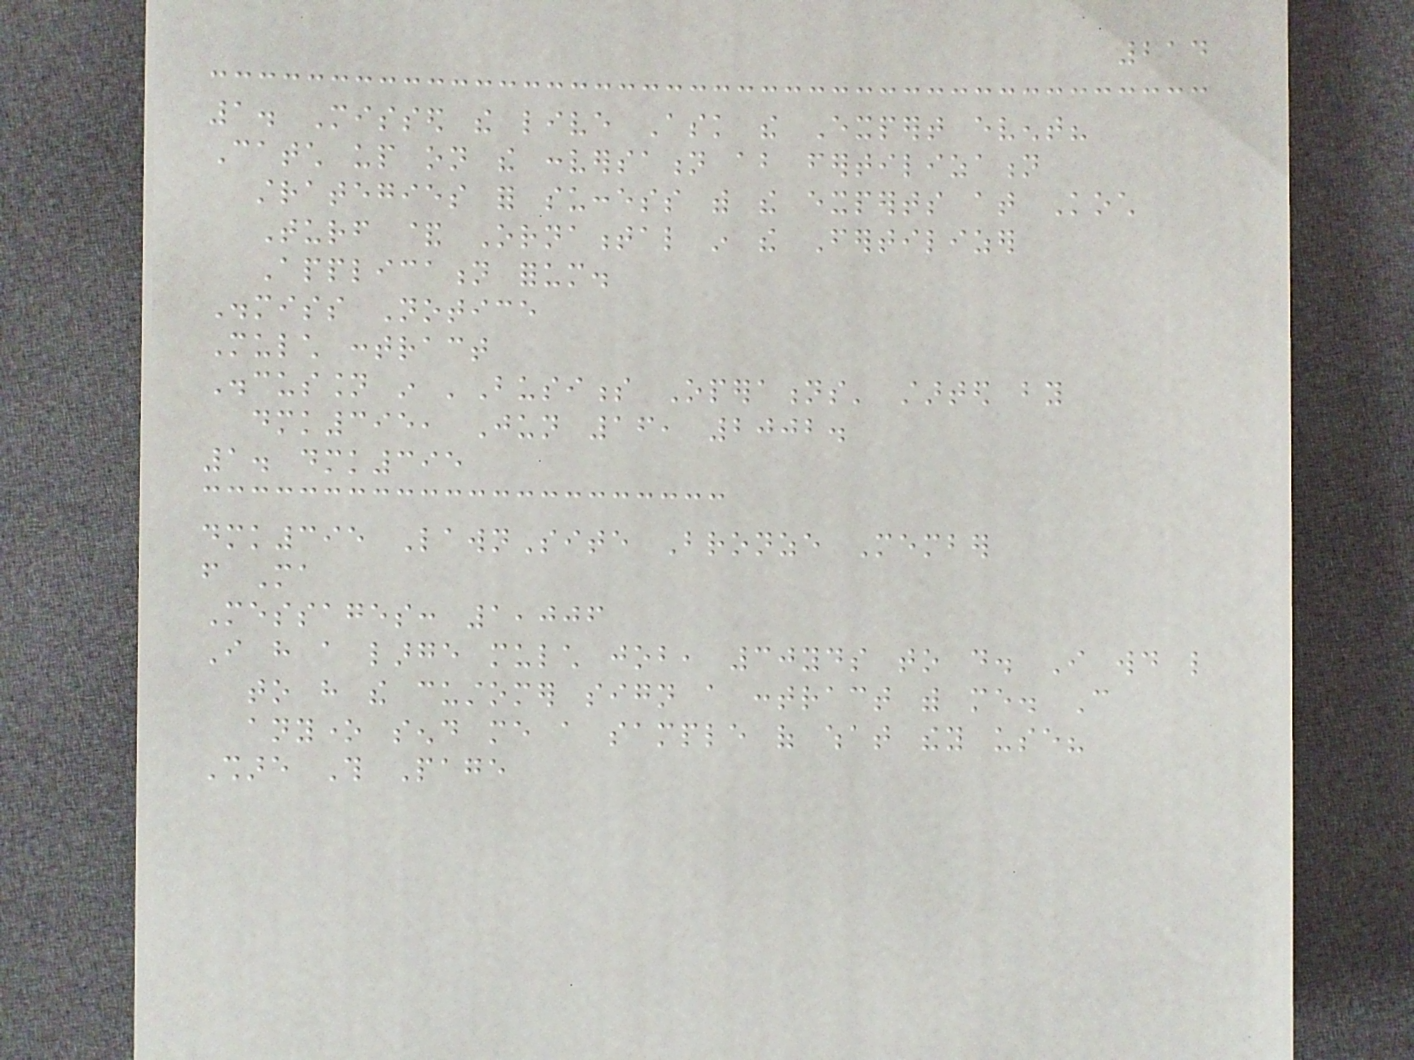214
1. Missed the live Ask the Expert event?
Catch up on the conversation about fertilization
strategies for success with the experts at Koch
Turf & Ornamental in the Fertilizer
Application forum.
Dismiss Notice
Mulch contract
Discussion in 'Business Operations' started by
dmk395, Jun 16, 2002.
1. dmk395
dmk395 LawnSite Bronze Member
from Ma
Messages: 1,006
I have a large mulch job, 30yds to do. I would like
to have the customer sign a contract with me. Can
anyone send me a sample of what they use?
Share This Page
